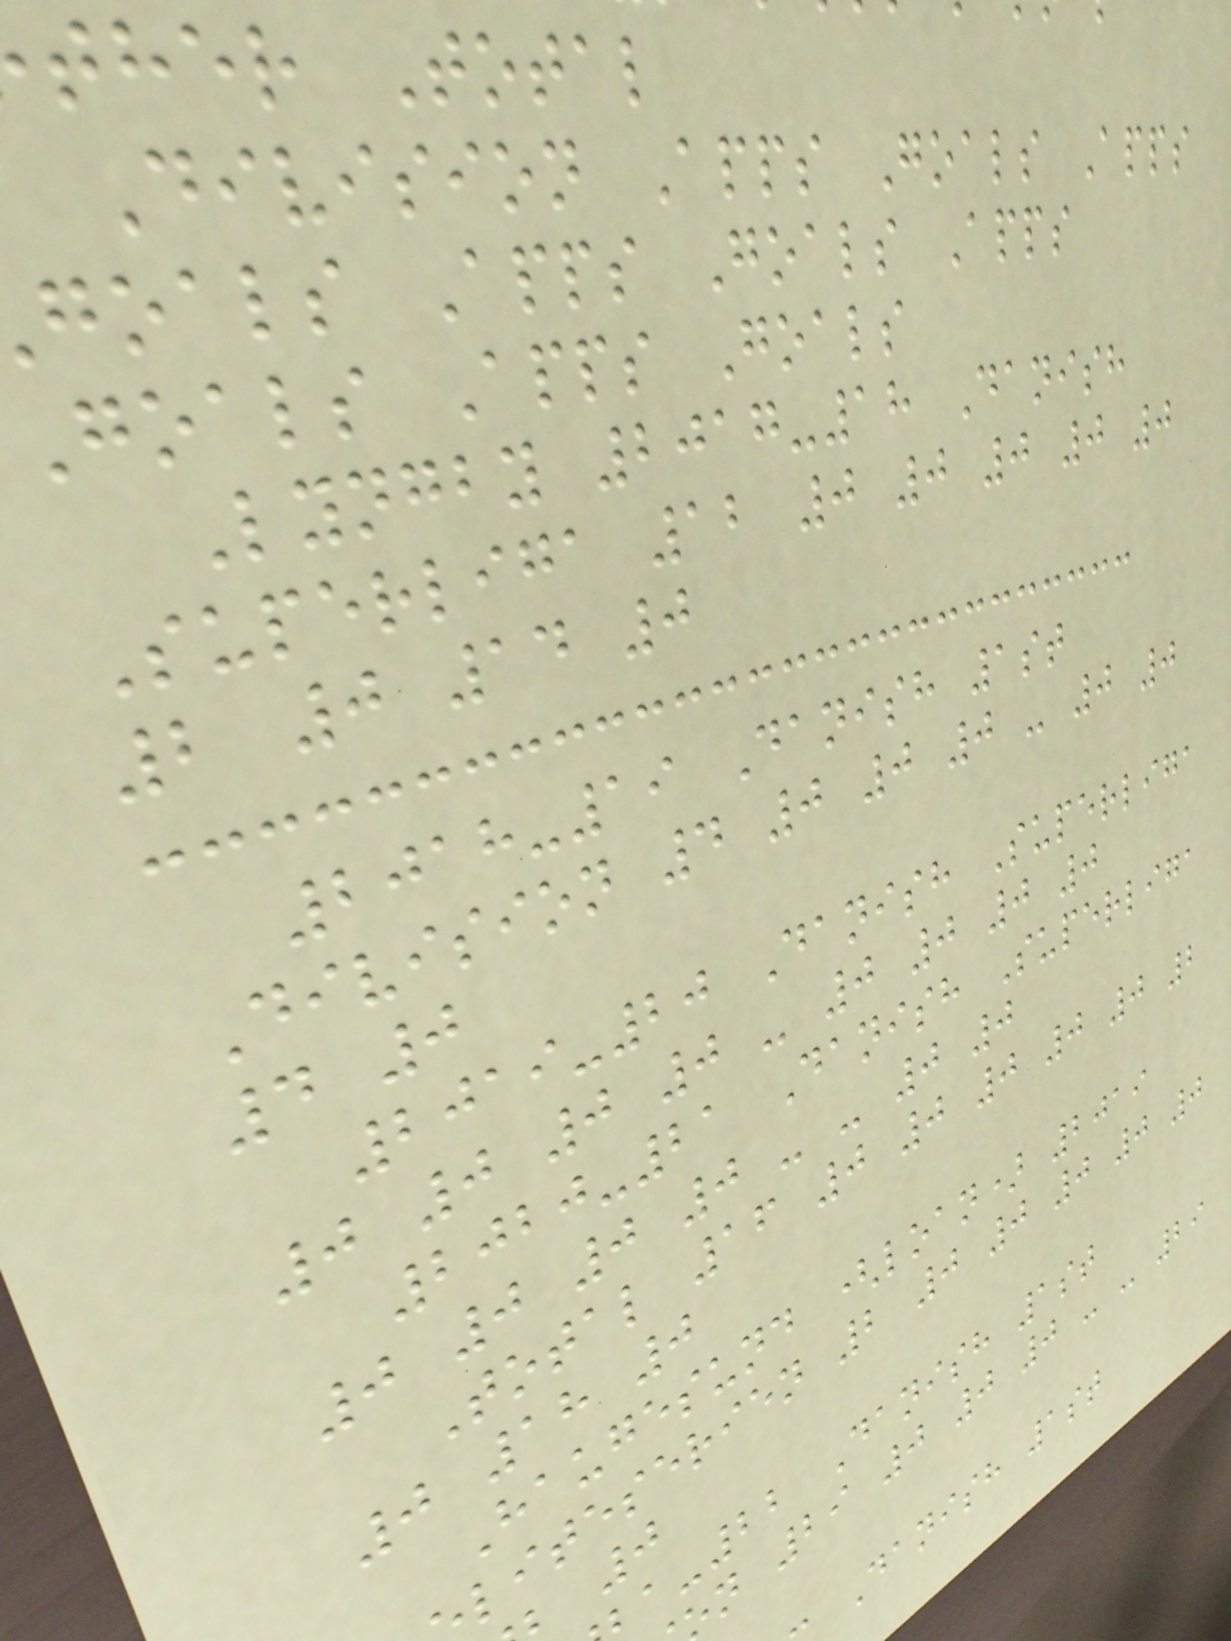ther Total
Division Apps Goals Apps
goals Apps Goals Apps
goals Apps Goals
Lyngby 2017-18 Danish
Superliga 12 0 0 0 0 0
2 0 14 0
2018-19 Danish 1st
Division 4 0 0 0 - 0 0
4 0
2019-20 Danish Superliga
0 0 0 0 - 0 0 0 0
2020-21 Danish Superliga
0 0 0 0 - - 0 0
Total 16 0 0 0 0 0 2
0 18 0
Haugesund (loan) 2019
liteserien 2 0 0 0 0 0
-22 Danish 1st
n 29 0 0 0 - - 29
Danish 1st
